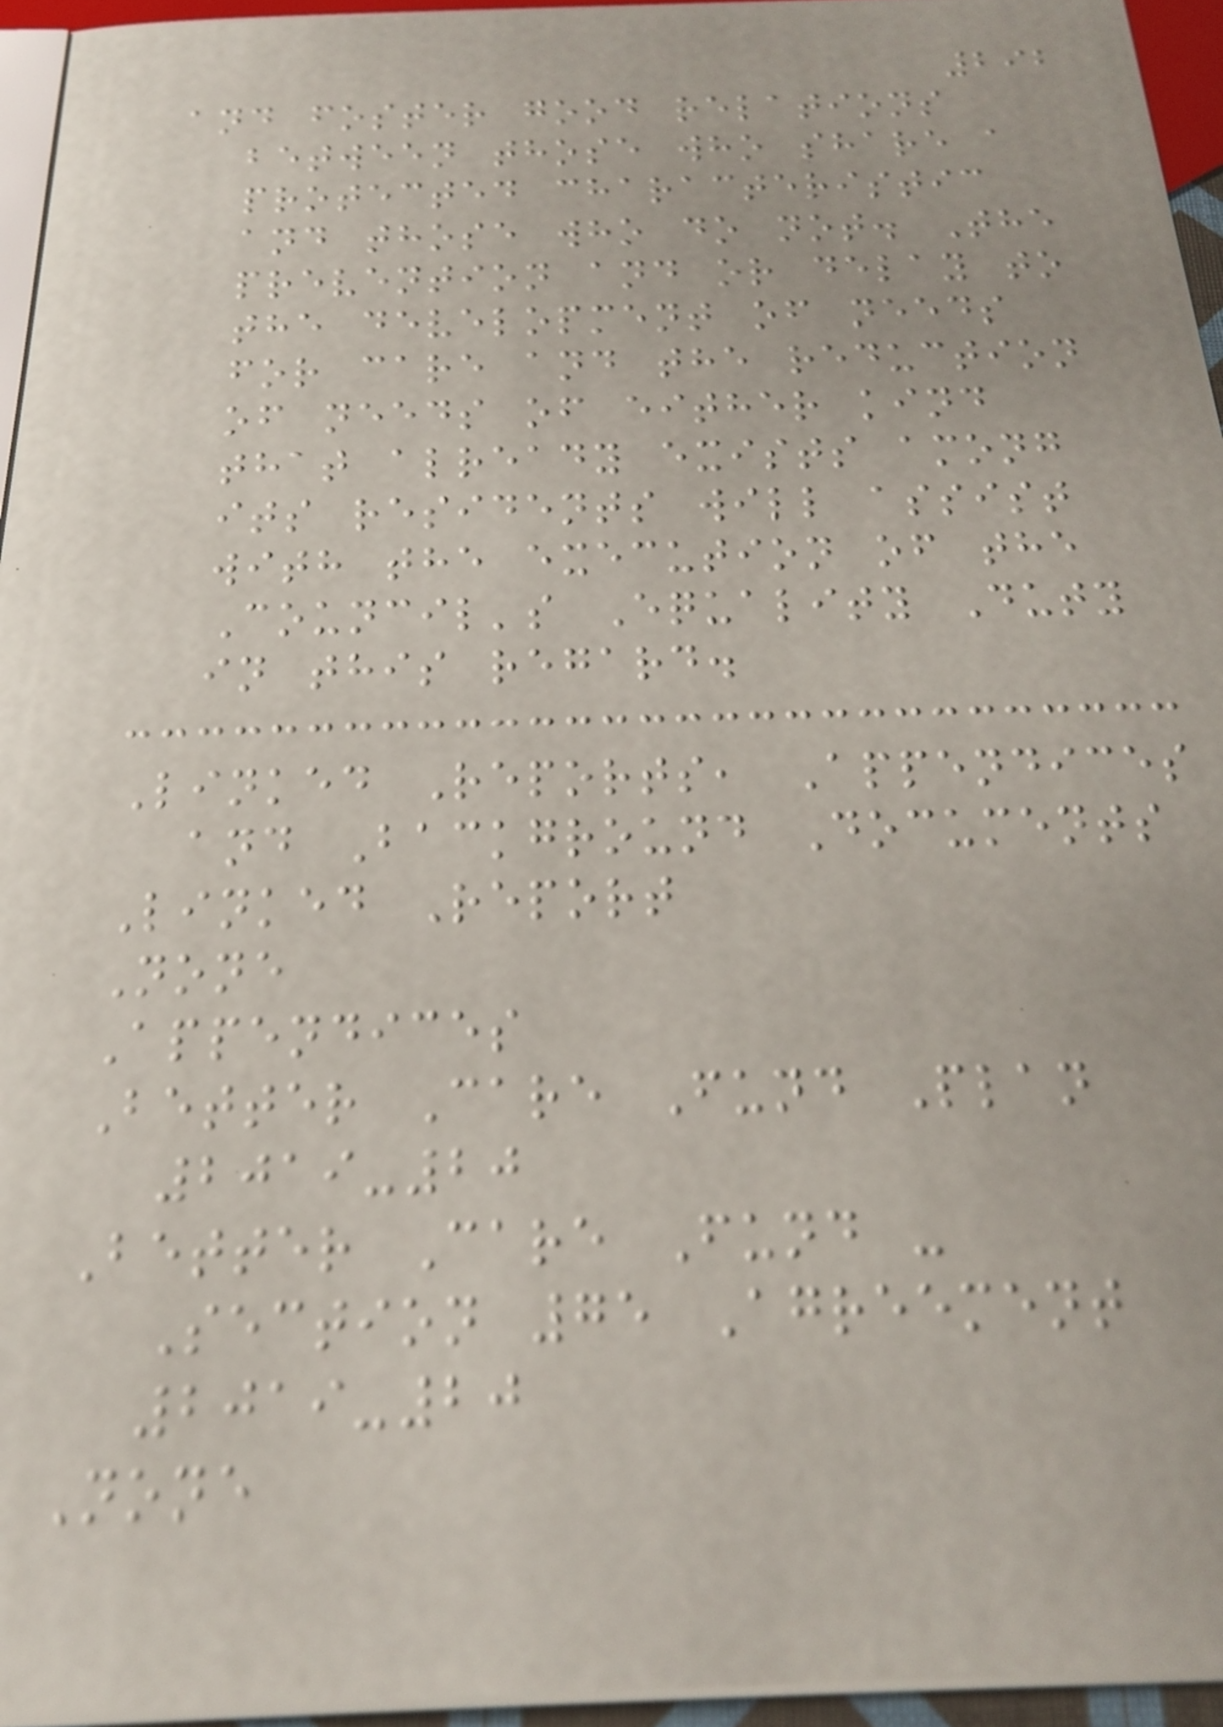292
and foster good relations
between those who share a
protected characteristic
and those who do not. The
prevention and or delay to
the development of needs
for care and the reduction
of needs of either kind
that already exists among
its residents will assist
with the execution of the
Council's Equality Duty
in this regard.
Linked Reports, Appendices
and Background Documents
Linked Report
None
Appendices
Better Care Fund Plan
2019-20
Better Care Fund -
Section 75 Agreement
2019-20
None
